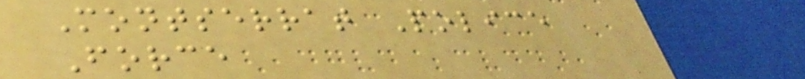Montserrat Police
Force
